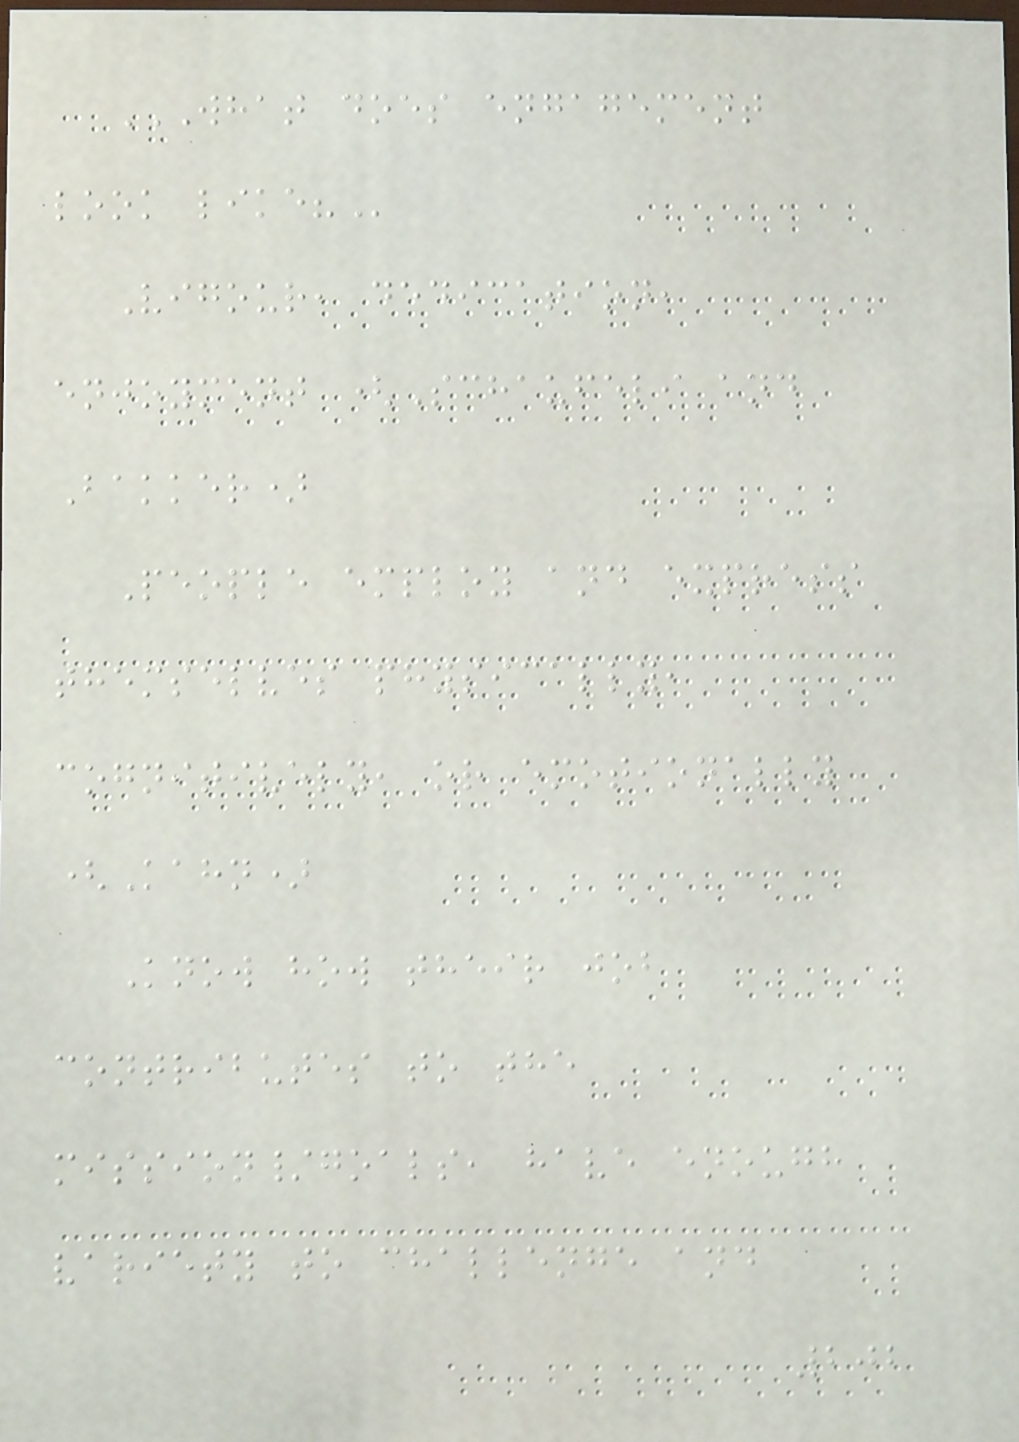WHAT DOES ENGAGEMENT
LOOK LIKE?
Vigour, dedication,
enjoyment (Schaufeli and
Bakker)
People employ and express
themselves physically,
cognitively, or emotionally
(Kahn)
Know how their job
contributes to the
mission/goals, have enough
variety to challenge and
202
